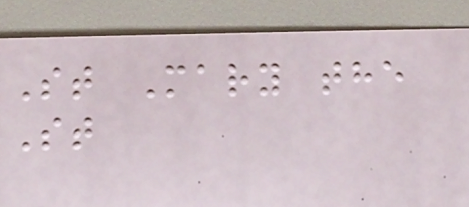St Mary the
St
